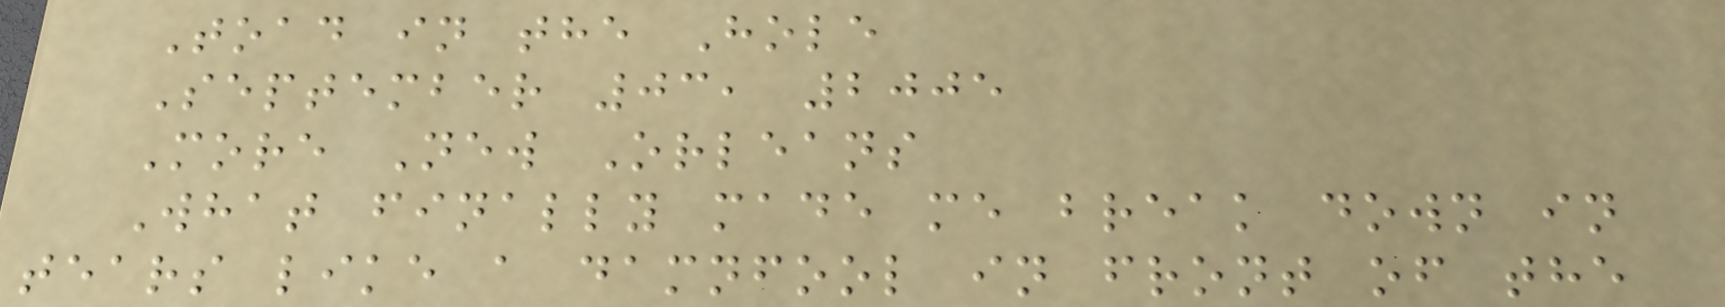Toad in the Hole
September 03, 2005
More New Orleans
What finally made me break down in
tears like a damnfool in front of the
